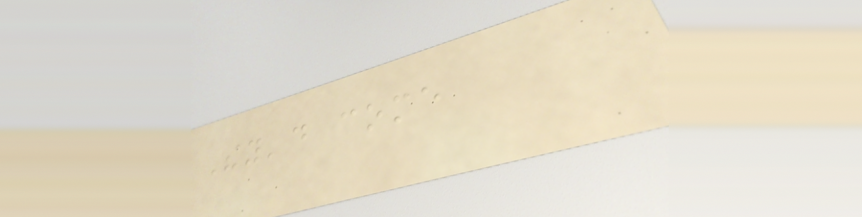They'd come
